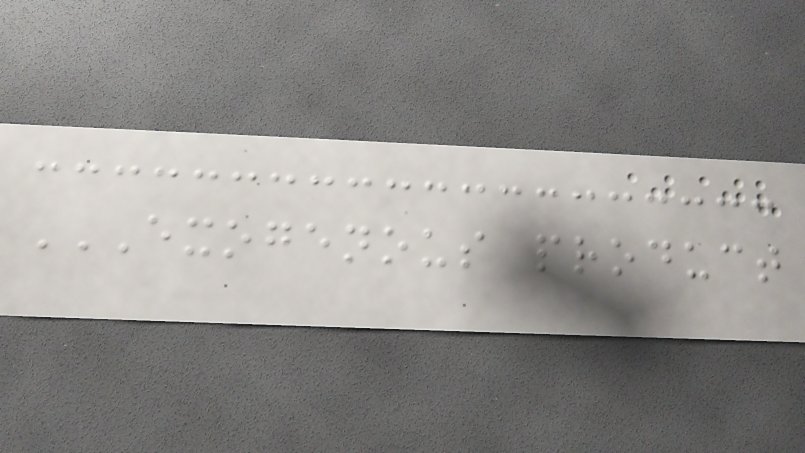EXOGENOUS PRODUCT
